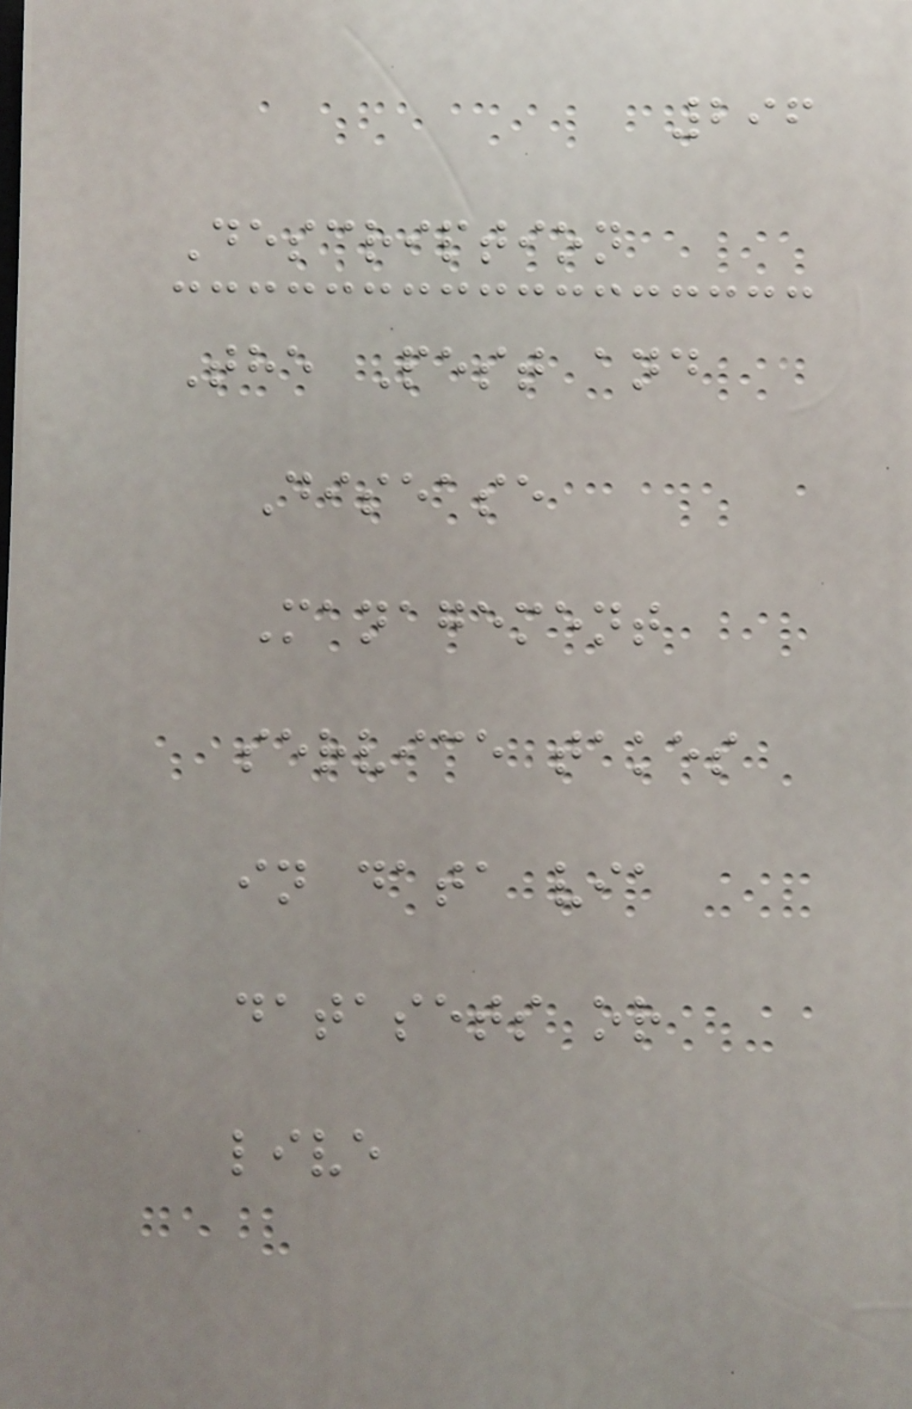296
Description
The Pest and
Disease
Management
service takes
in data via
datasets or
live
